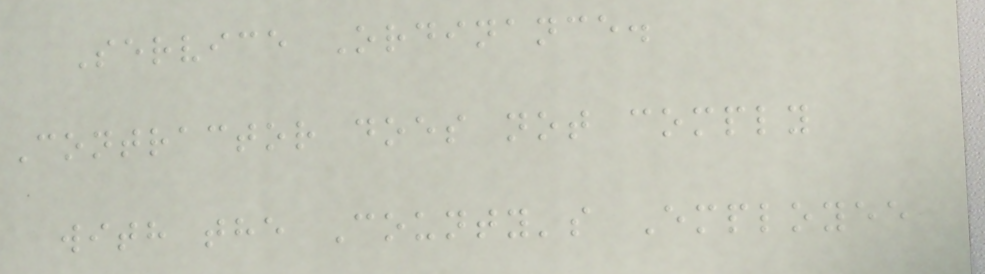Service Ordinance.
Contractor does not comply
with the County's Employee
